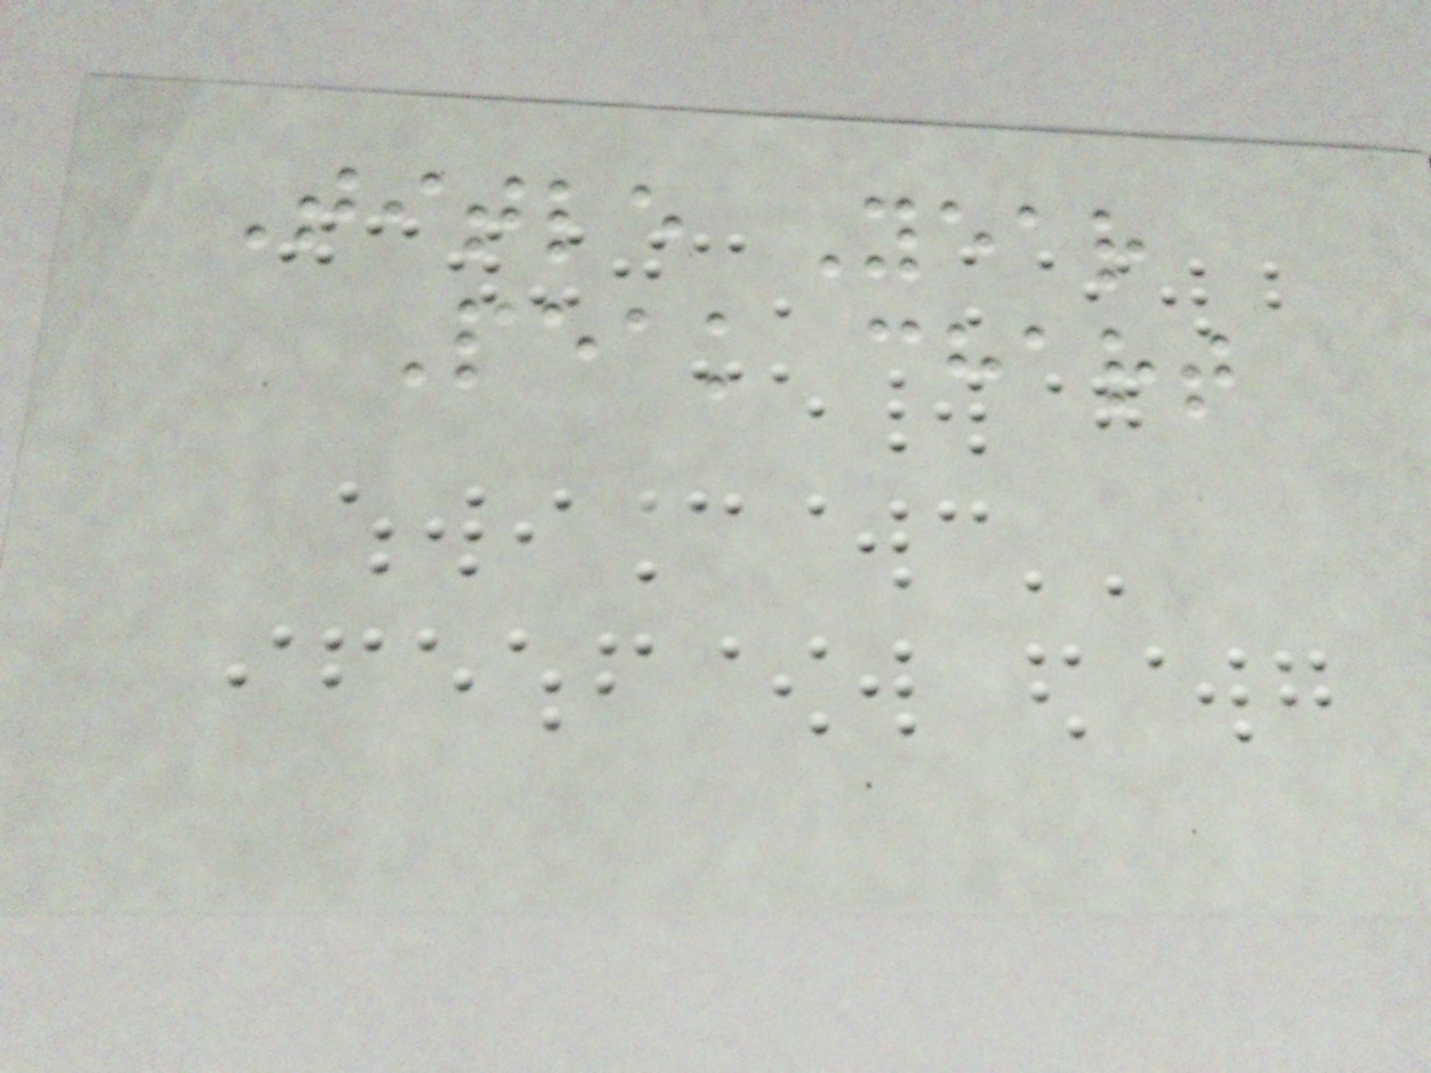Title Year
Peak chart
